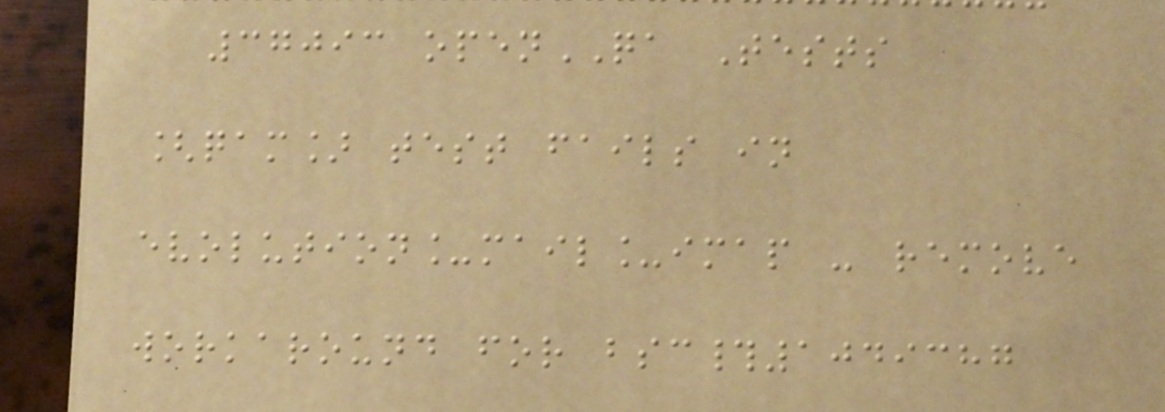37093 openQA Tests
[qam] test fails in
evolution_mail_imap - remove
workaround for bsc#1049387
